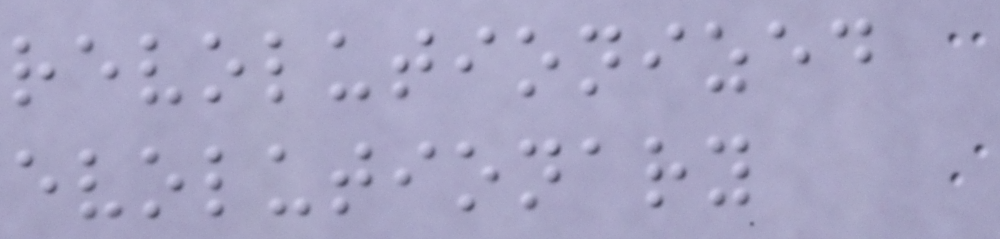revolutionized
evolutionary
